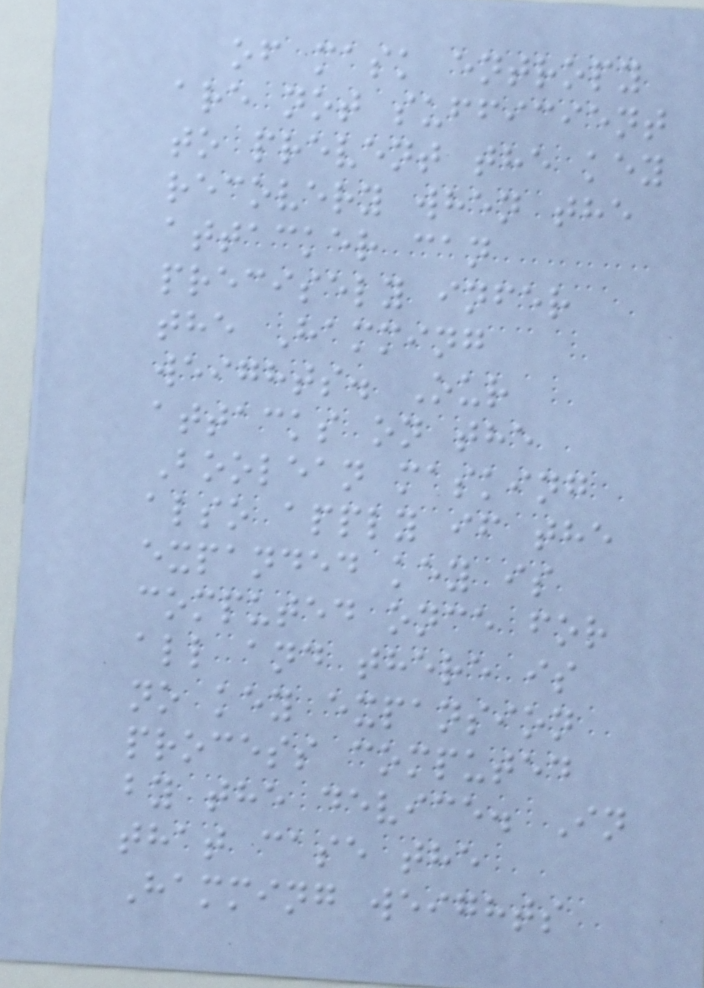of mask entropy
are not sufficient
to prevent the key
recovery when the
attacker can
precisely infer
the Hamming
weights. Our
attacks on the
Boolean masking
also apply if the
expanded key is
computed once for
all and there is
no key expansion
process computed
by the device. In
that case the
Hamming weights
